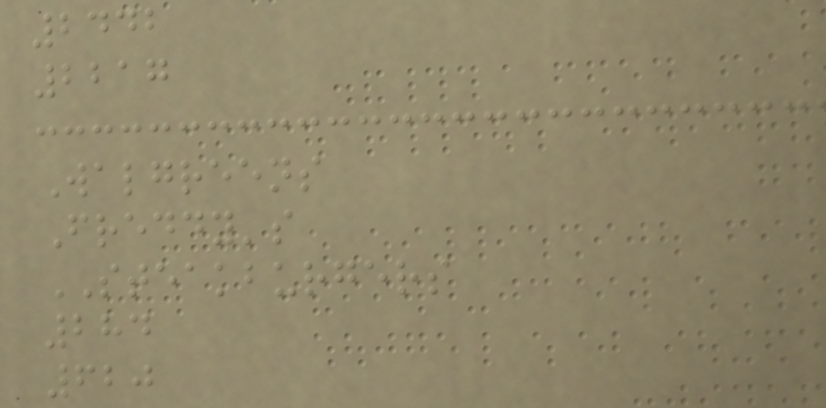2442
2217
Walgreens
Freddy's
STEAKBURGERS
284
620
